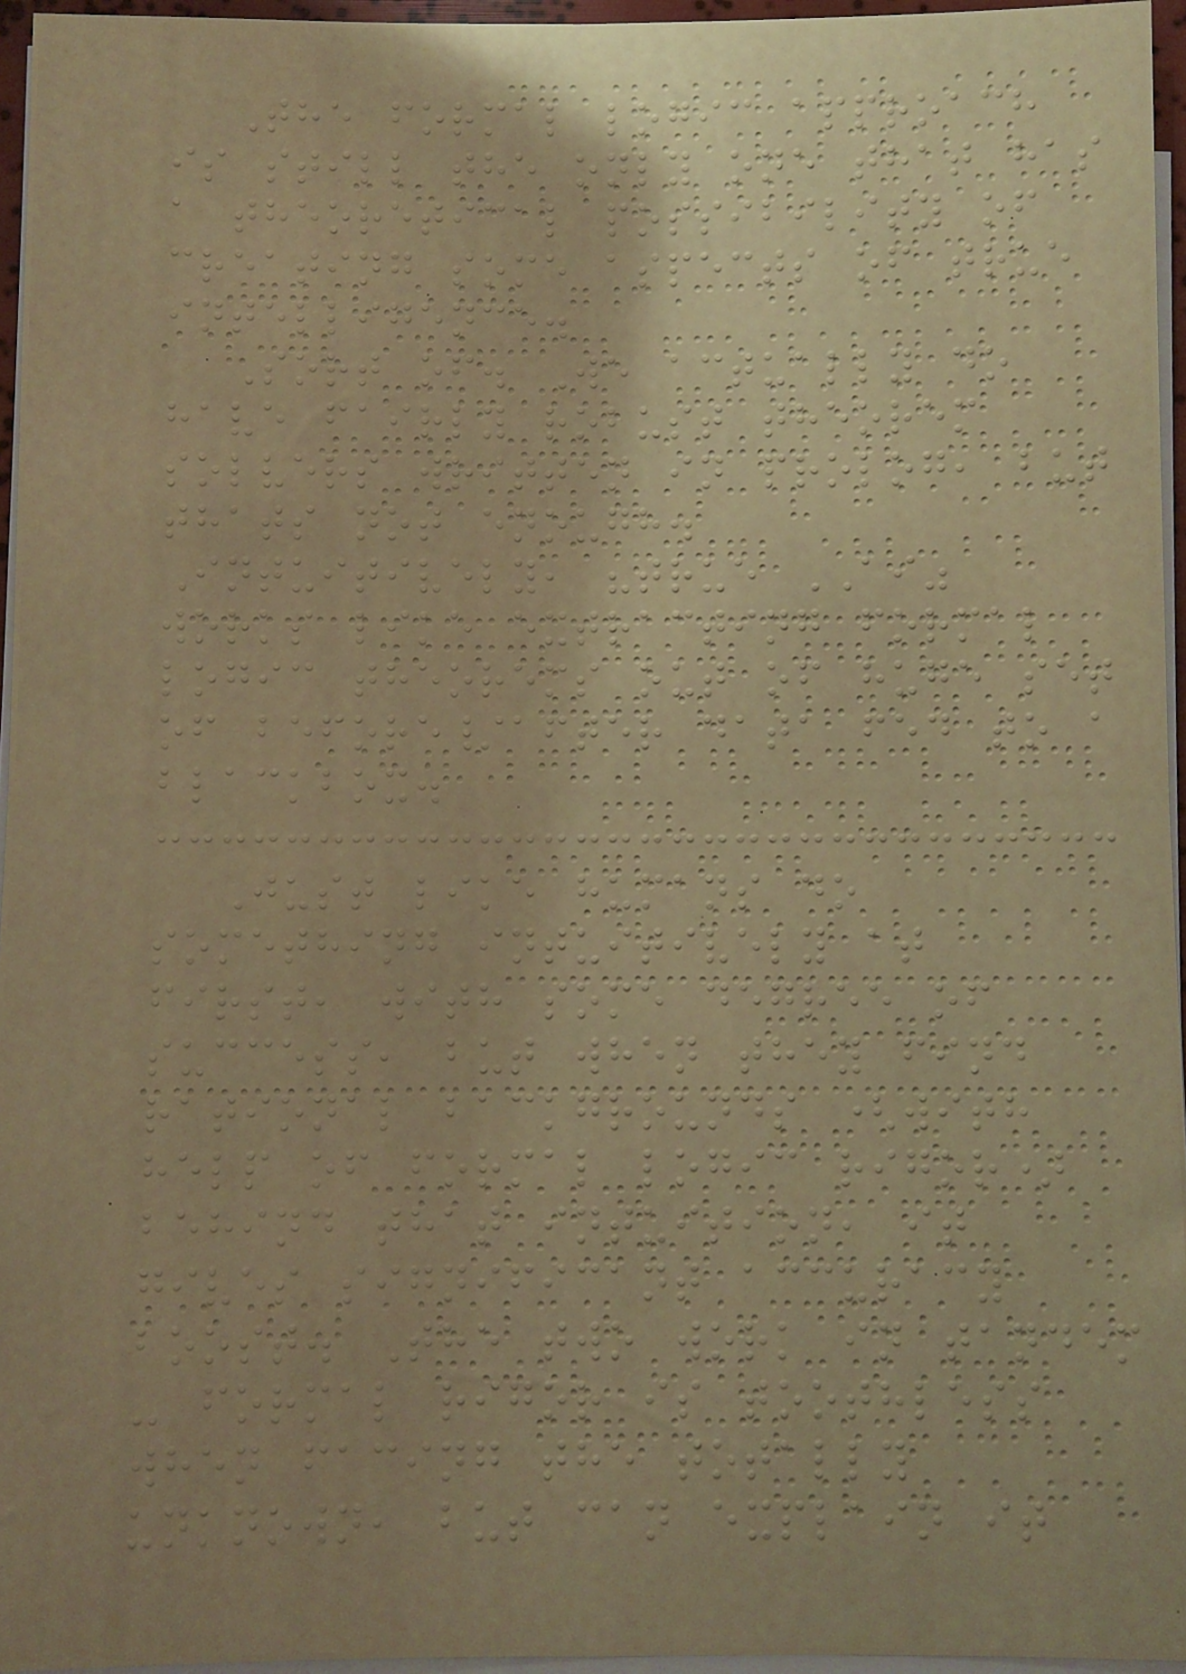The formal logic approach
is still the only one that has
a theoretical possibility of
creating some aspects of true
intelligence.
Sort of. We actually do
have fairly robust theorem
solvers written in prolog, but
thats not enough.
Intuitively, "true AI"
works like extracting formal
logic theorems out of huge set
of before/after data fed to a
blackbox.
Just like humans do
something intuitively at
first, with some degree of
success, but when they find
rational backgrounds (with
help of formal logic rigor)
behind that intuition, it
gives significant accuracy
boost. The two work in tandem
- formal rigor is toothless
when facing the totally
unknown, but can explain it
